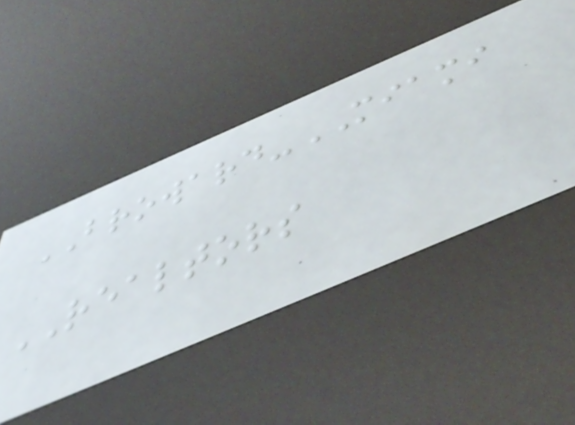BROWARD-MIAMI
REALTORS
